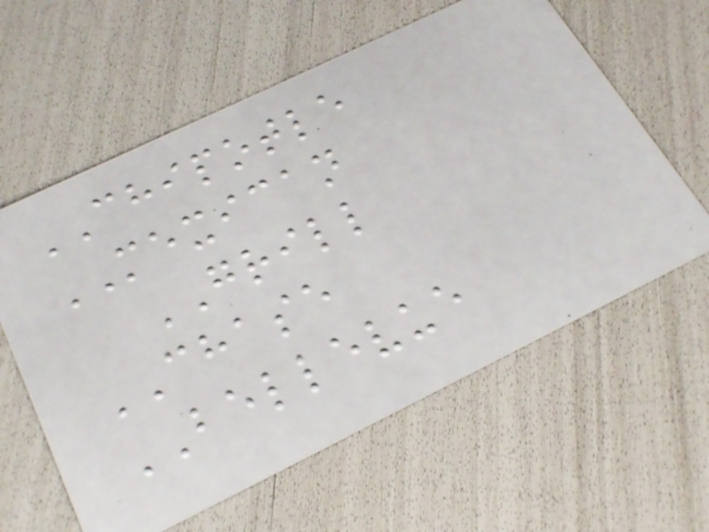CHIPOTLE
MEXICAN
GRILL
CHASE
BELLEVUE
